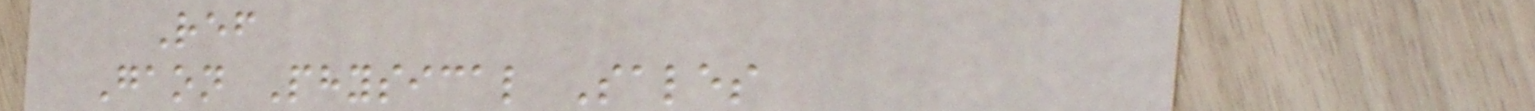Ref
Gaon Physical Sales
